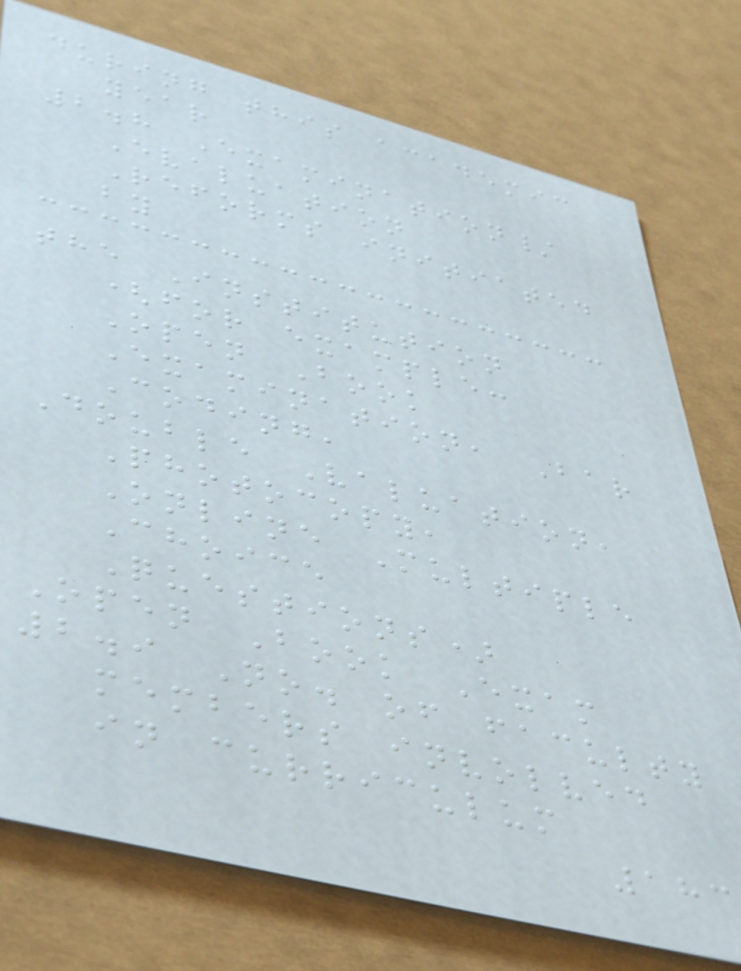during this academic
year
2.8 Examination/
Evaluation
Reforms initiated
by
the Institution
(for example:
Open Book
Examination, Bar
Coding,
Double Valuation,
Photocopy,
Online Multiple
Choice
Questions)
Open Book Exam
2.9 No. of faculty
members involved
in curriculum
183
